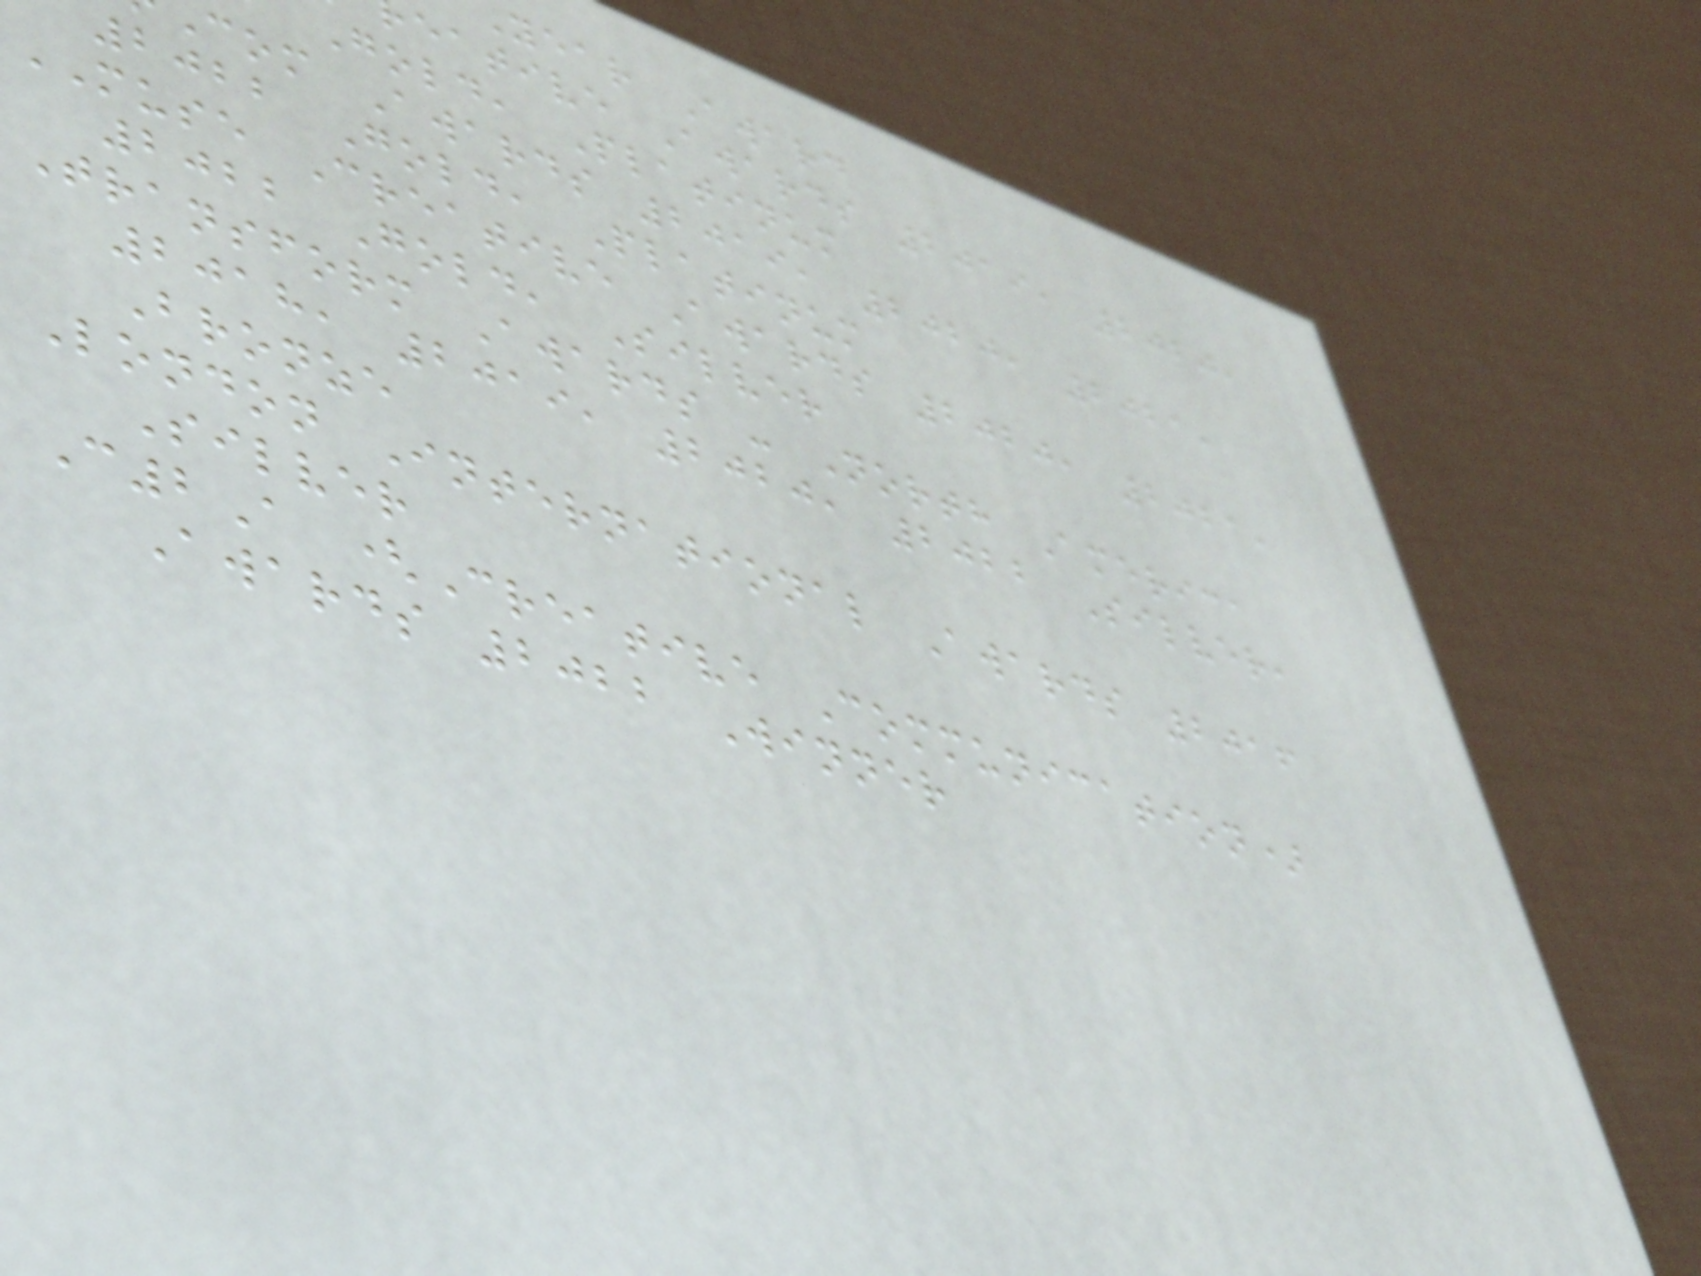year Award
eative Awards 2019, 2020,
Gold, Platinum
com Awards 2019, 2020, 2021,
2022 Gold, Platinum
MUSE Creative Awards 2020, 2021,
2022 Gold, Silver
Transform Awards - North America
2018, 2019, 2020, 2022 Silver,
Bronze
London International Awards 2016
Silver
C2A (Creative Communication)
Awards 2022 Winner
